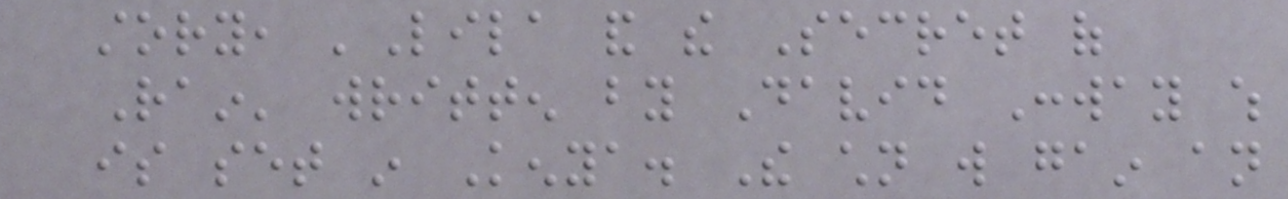story, 'Lila and the Secret of
Rain' written by David Conway which
is set in Kenya. The children will gain an
